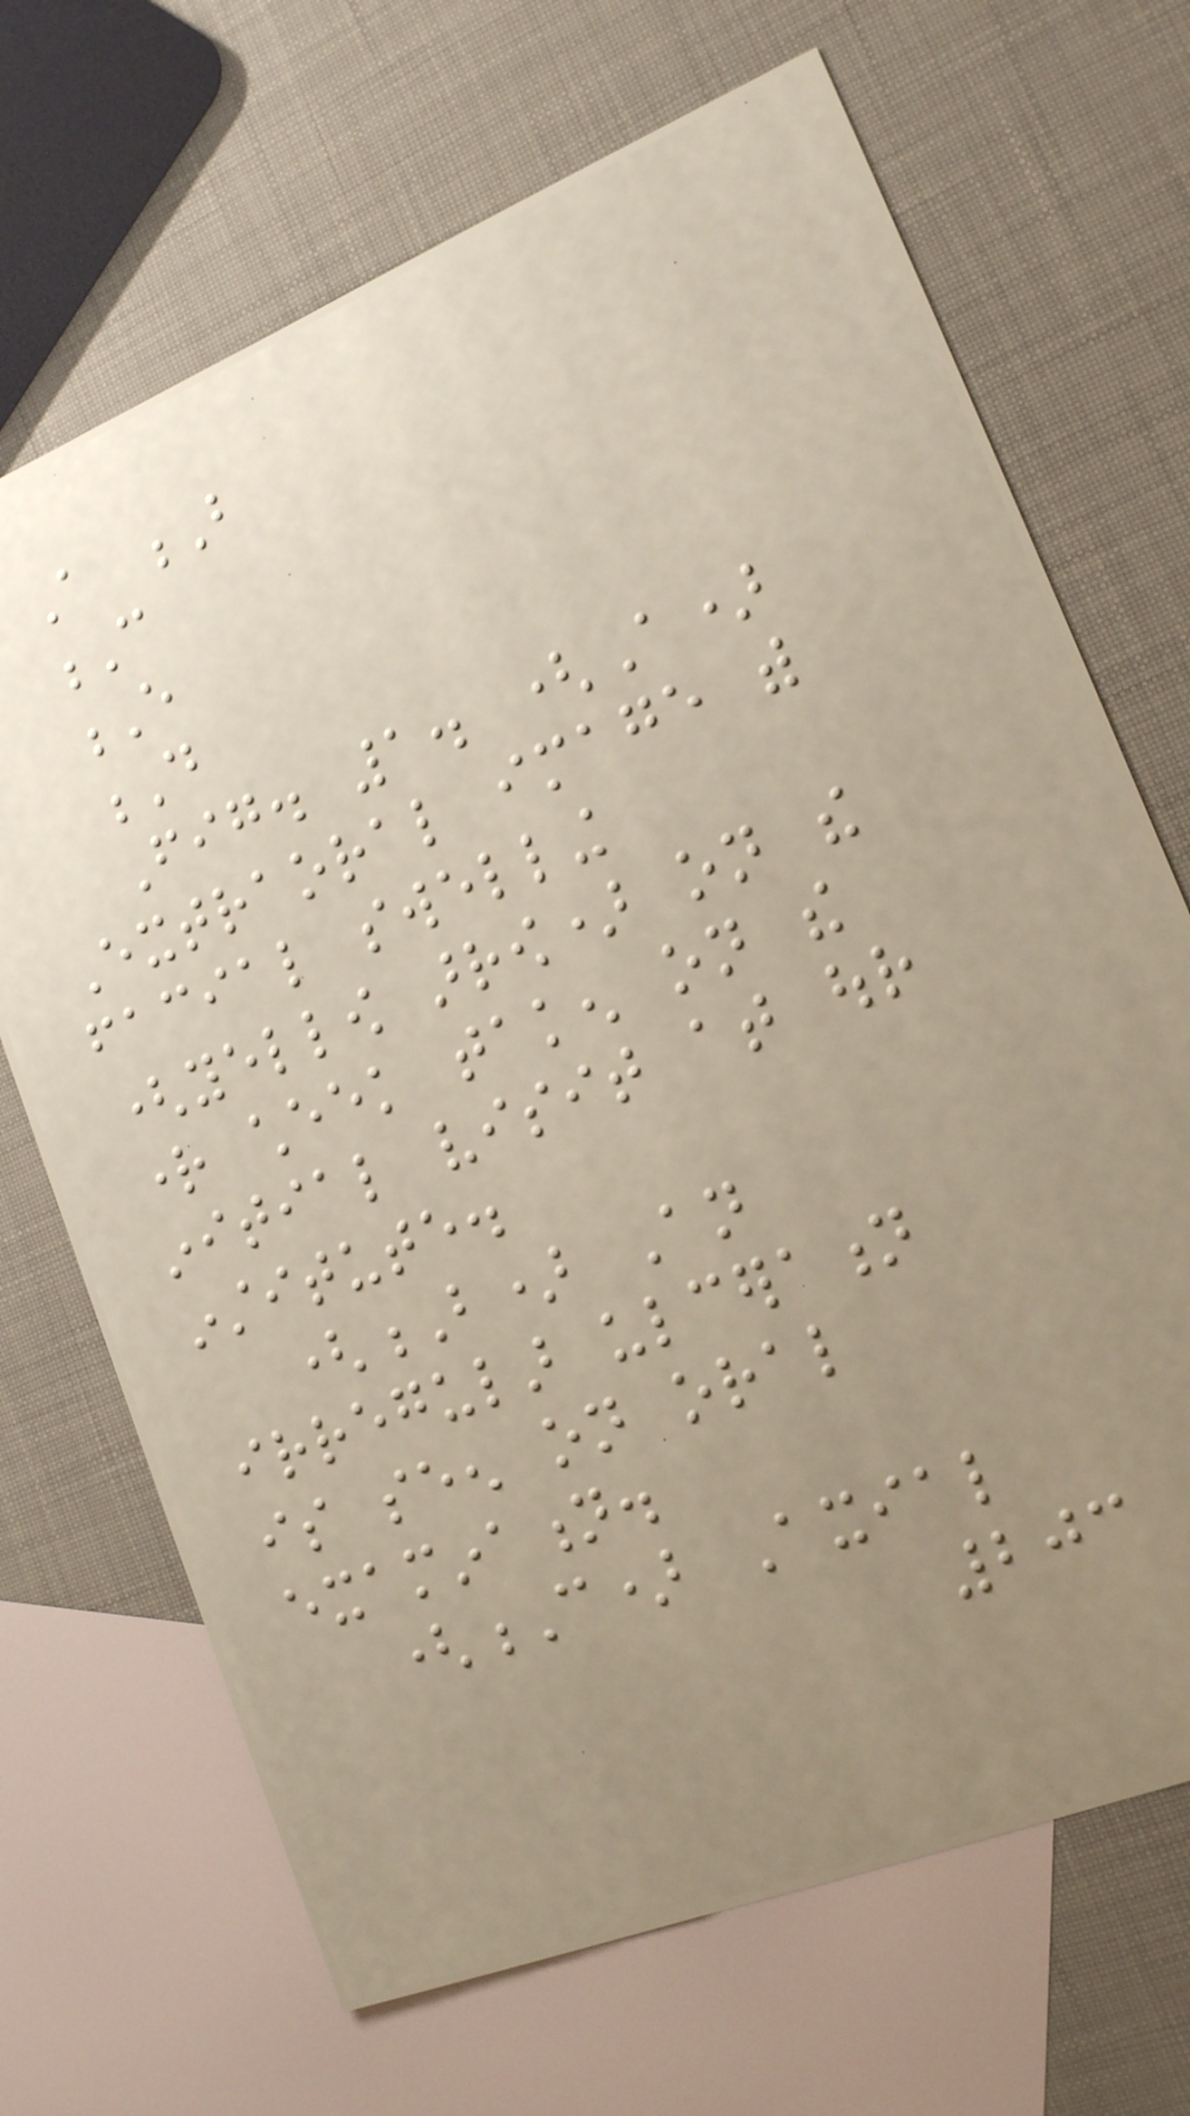A B
C
E
D
Fig. 1. (A)
Extraoral image with
facial swelling
(yellow arrow) on the
right cheek taken on the
initial visit at our
institute.
(B) An
irregular ulceration
is seen on oral
examination.
(C) Axial
203
